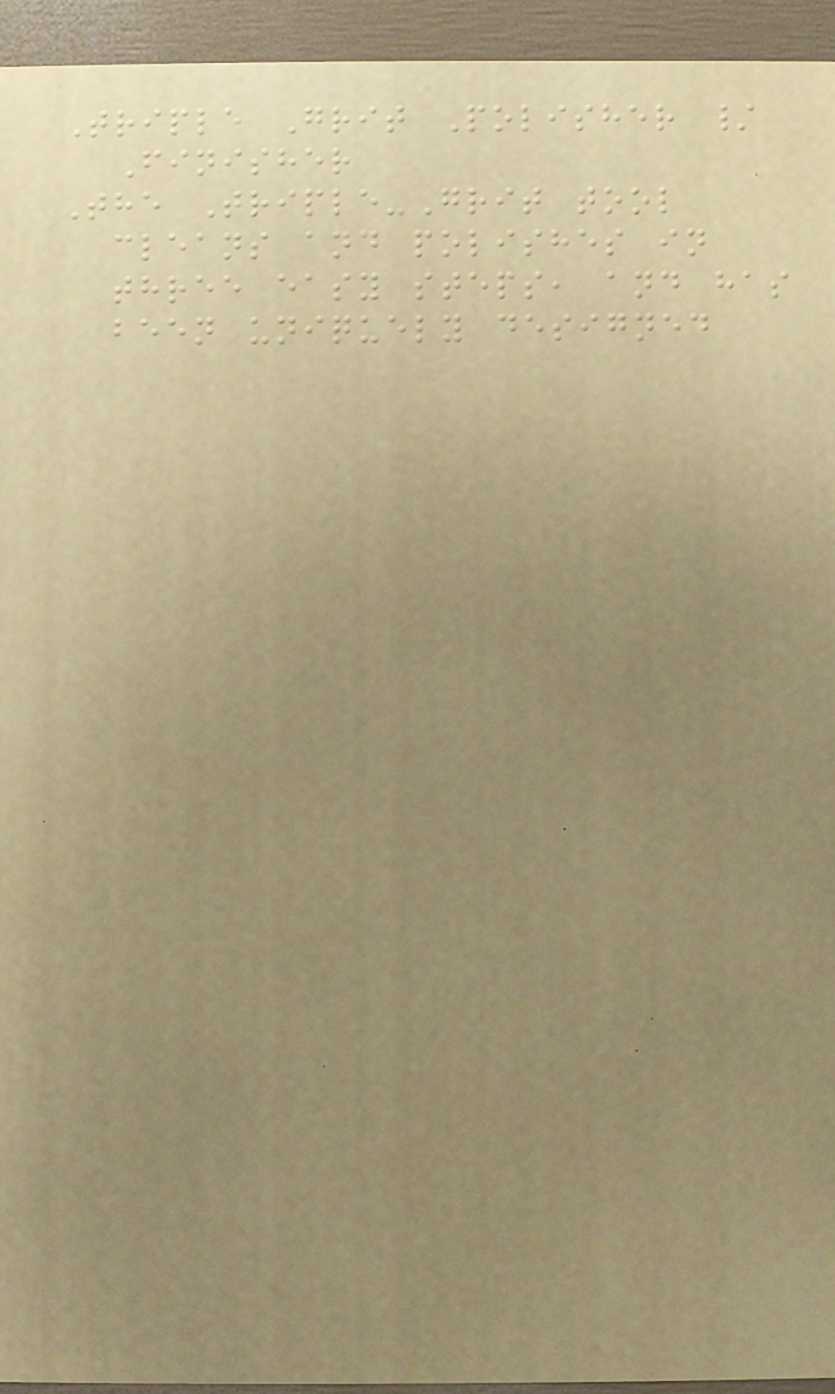Triple Grit Polisher /
Finisher
The Triple-Grit tool
cleans and polishes in
three easy steps, and has
been uniquely designed
